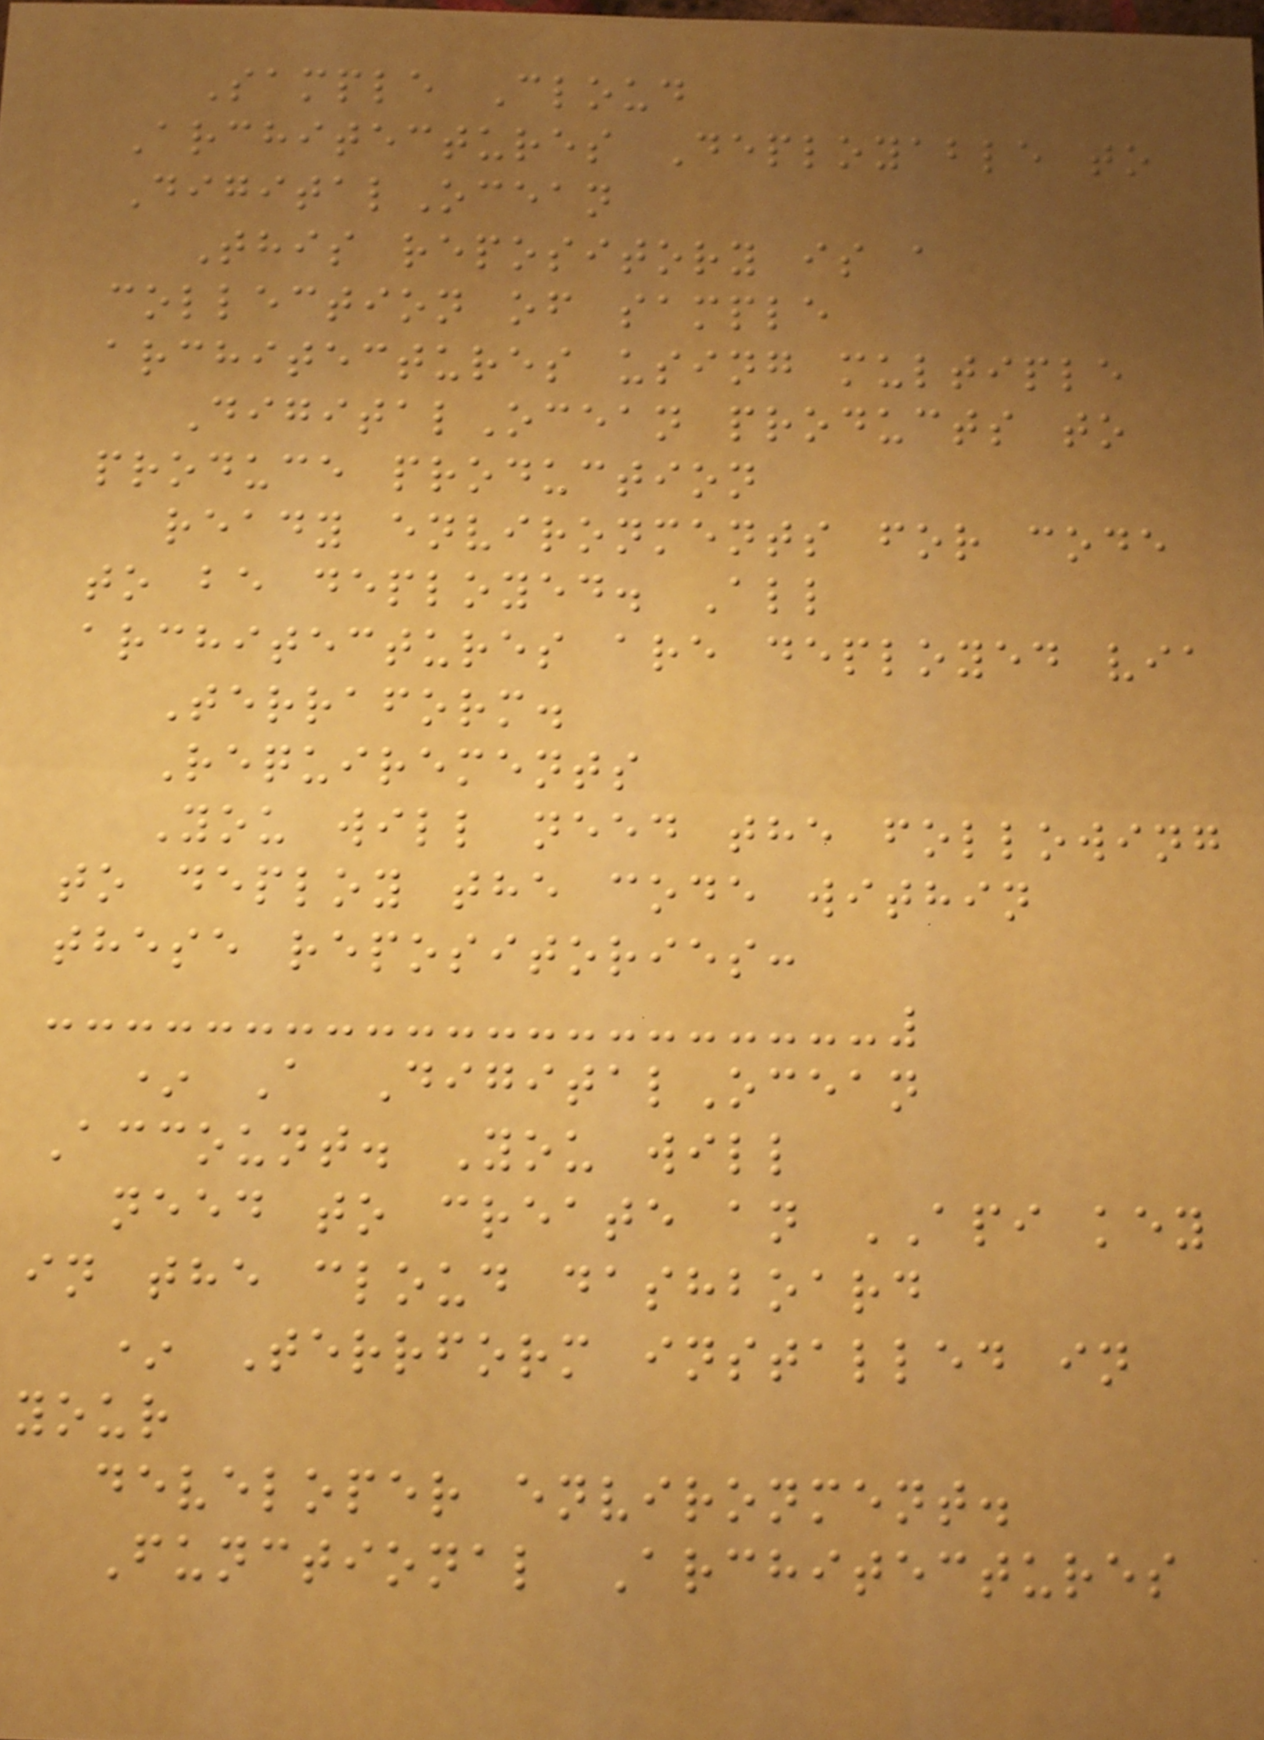Sample Cloud
Architectures Deployable to
DigitalOcean
This repository is a
collection of sample
architectures using multiple
DigitalOcean products to
produce production
ready environments for code
to be deployed. All
architectures are deployed via
Terraform.
Requirements
You will need the following
to deploy the code within
these repositories:
* A DigitalOcean
Account. You will
need to create an API key
in the cloud dashboard
* Terrform installed in
your
developer environment.
Functional Architectures
